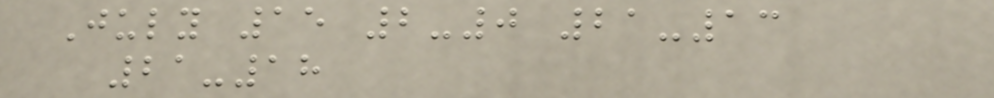July 15 2-0 21-13
21-18
